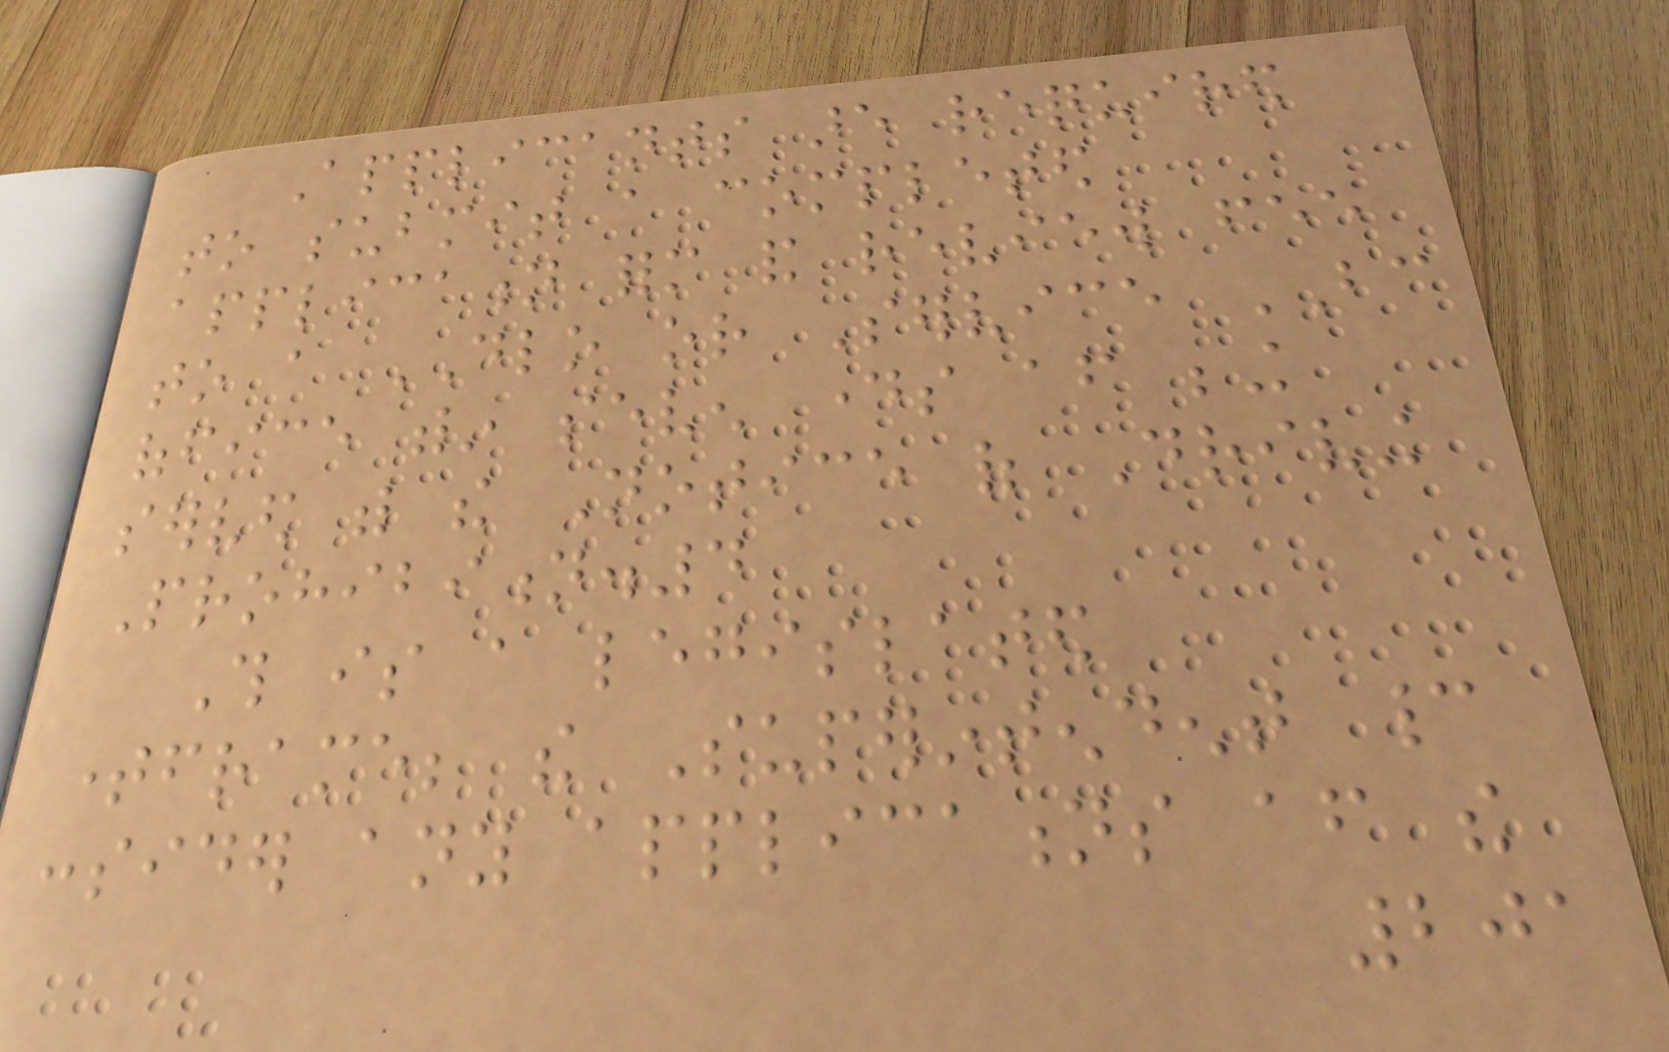Applicants are required
to submit a completed
application form and review fee
to a DLO or Service BC
office within seven days after being
served with the Notice of Driving
Prohibition.4
This is a legislated
timeframe; the Superintendent cannot
consider any applications after the
201
